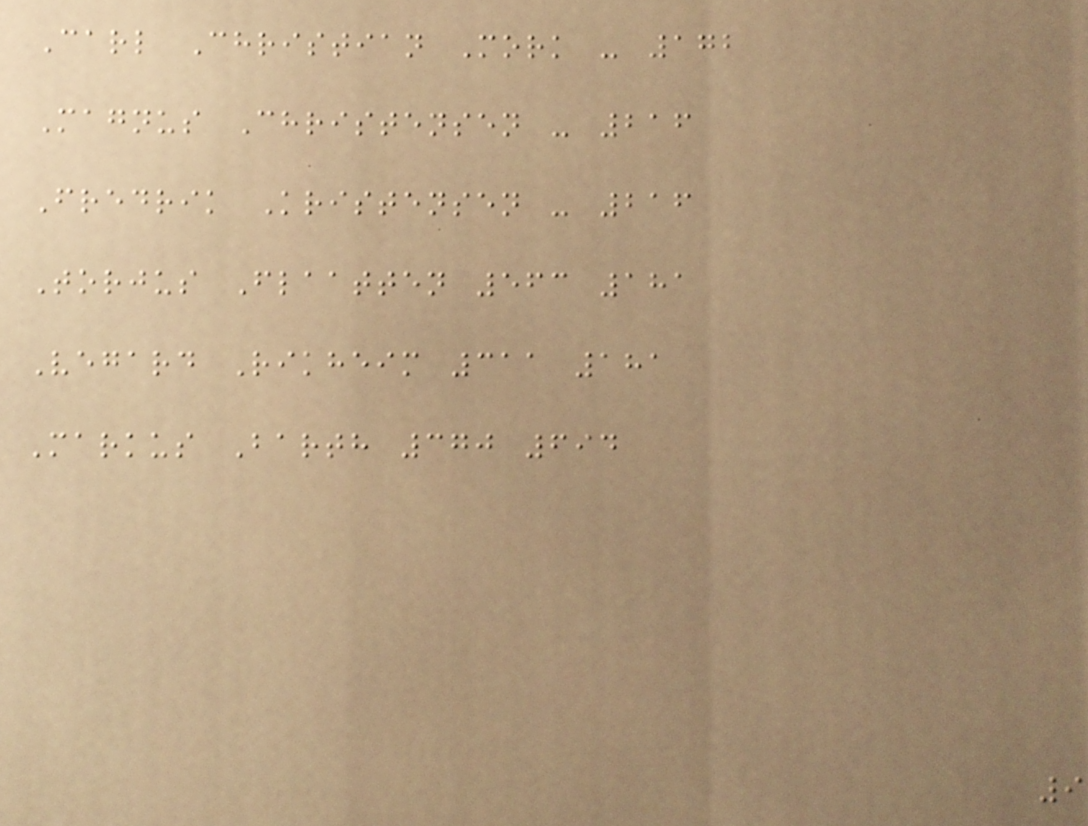Carl Christian Mork - 172
Magnus Christensen - 216
Fredrik Kristensen - 216
Torjus Flaatten 563 181
Vegard Rikheim 311 181
Markus Barth 370 694
9
